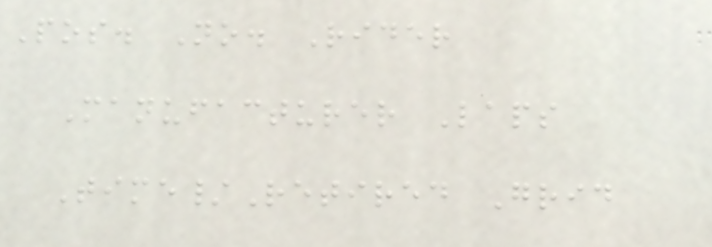Pos. No. Rider
Manufacturer Laps
Time/Retired Grid
